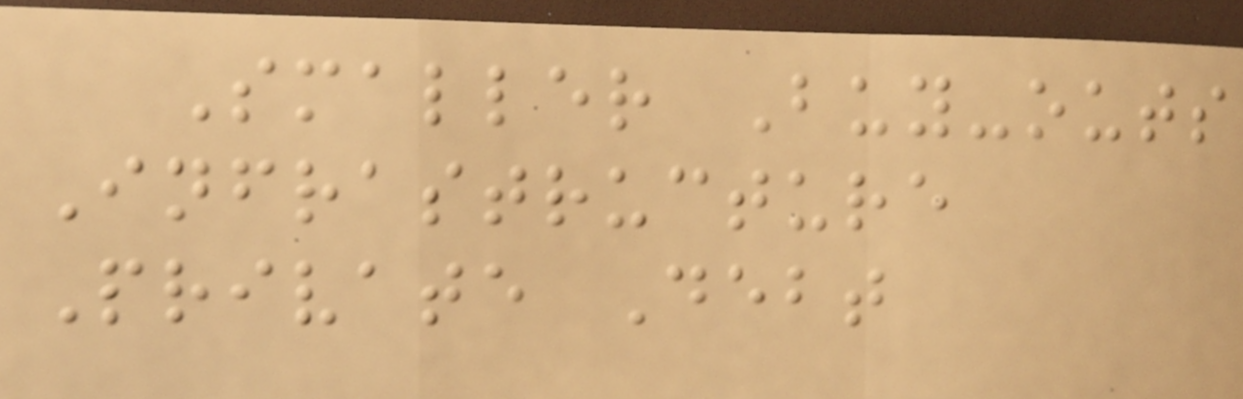Smaller Buy-outs
Infrastructure
Private Debt
